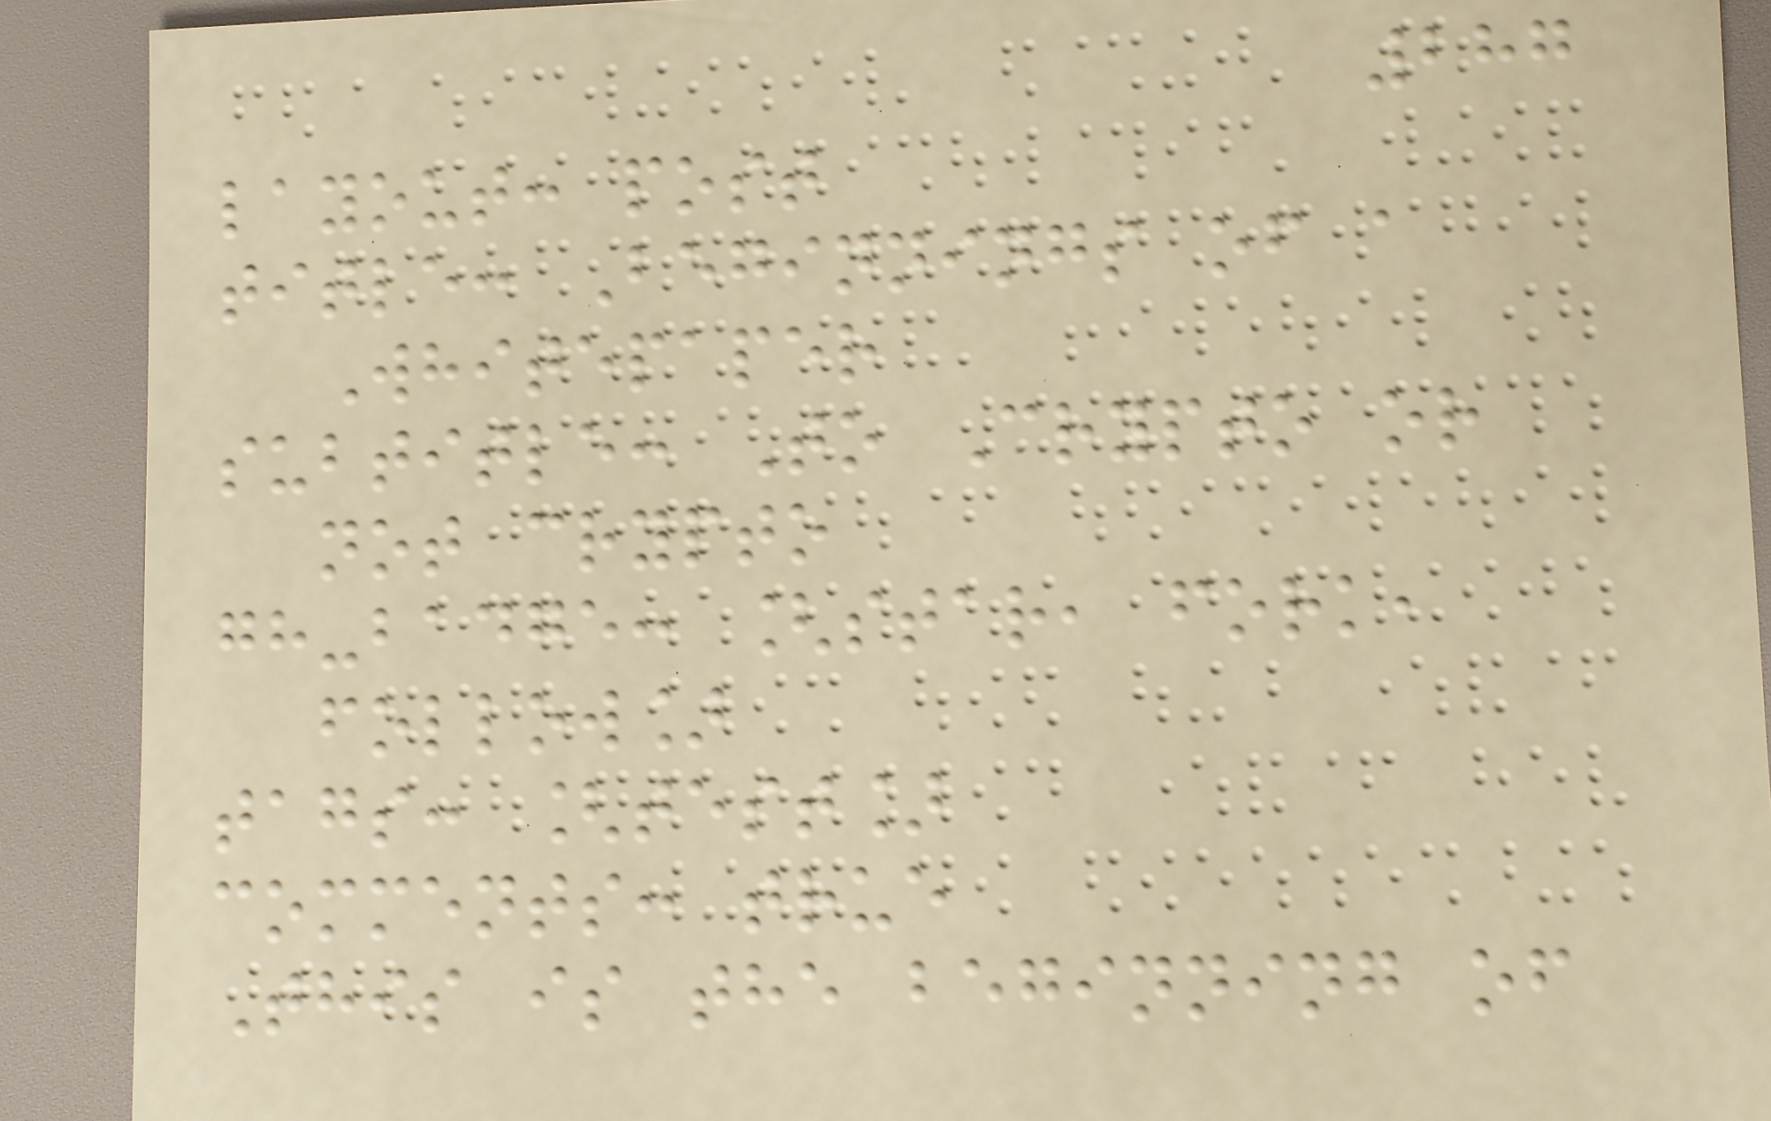287
layout: post
title: Beginnings of a
Whitepaper
subtitle: To Crypto or
not crypto
gh-badge: [star, fork,
follow]
tags: [test]
comments: true
This is the beginning of
